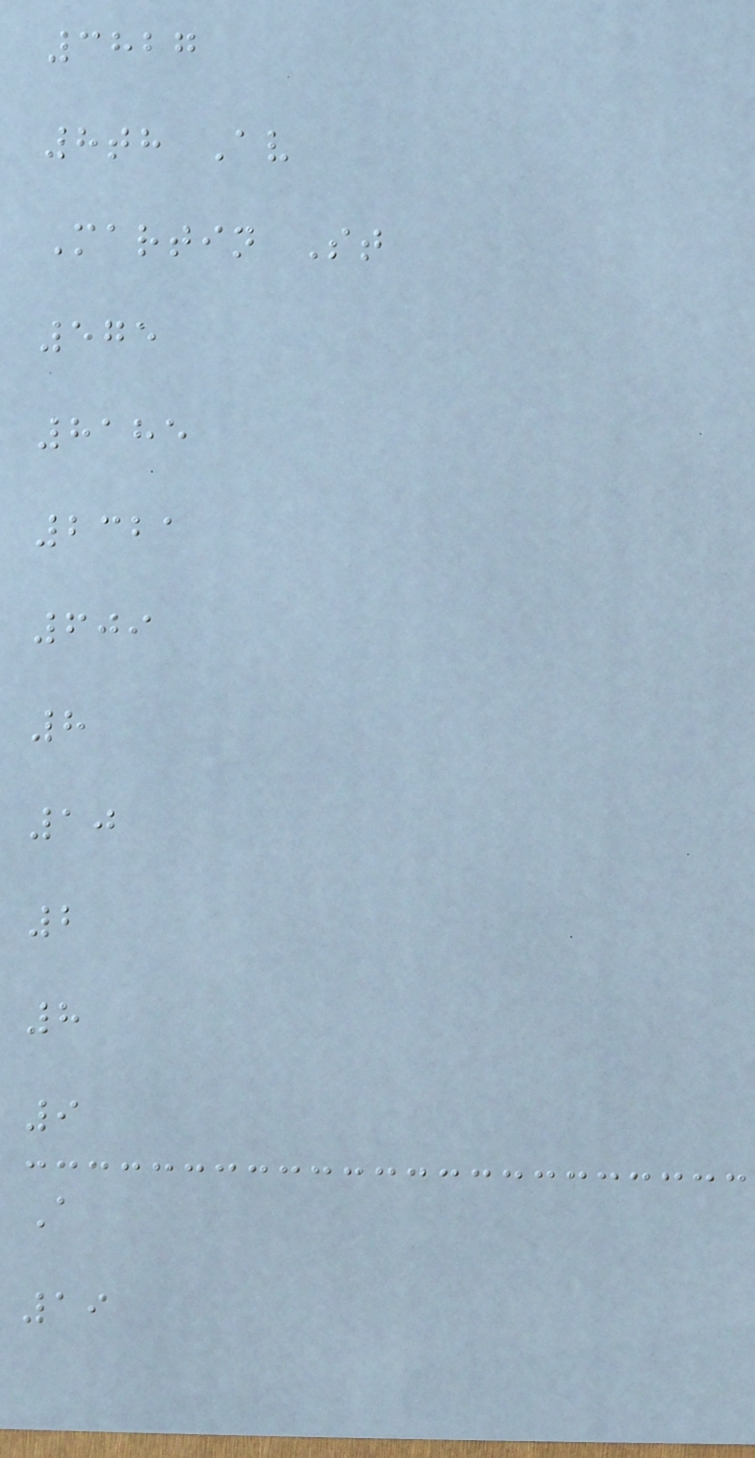3827
8th Av
Martin St
575
8185
2321
609
8
10
2
8
9
A
19
